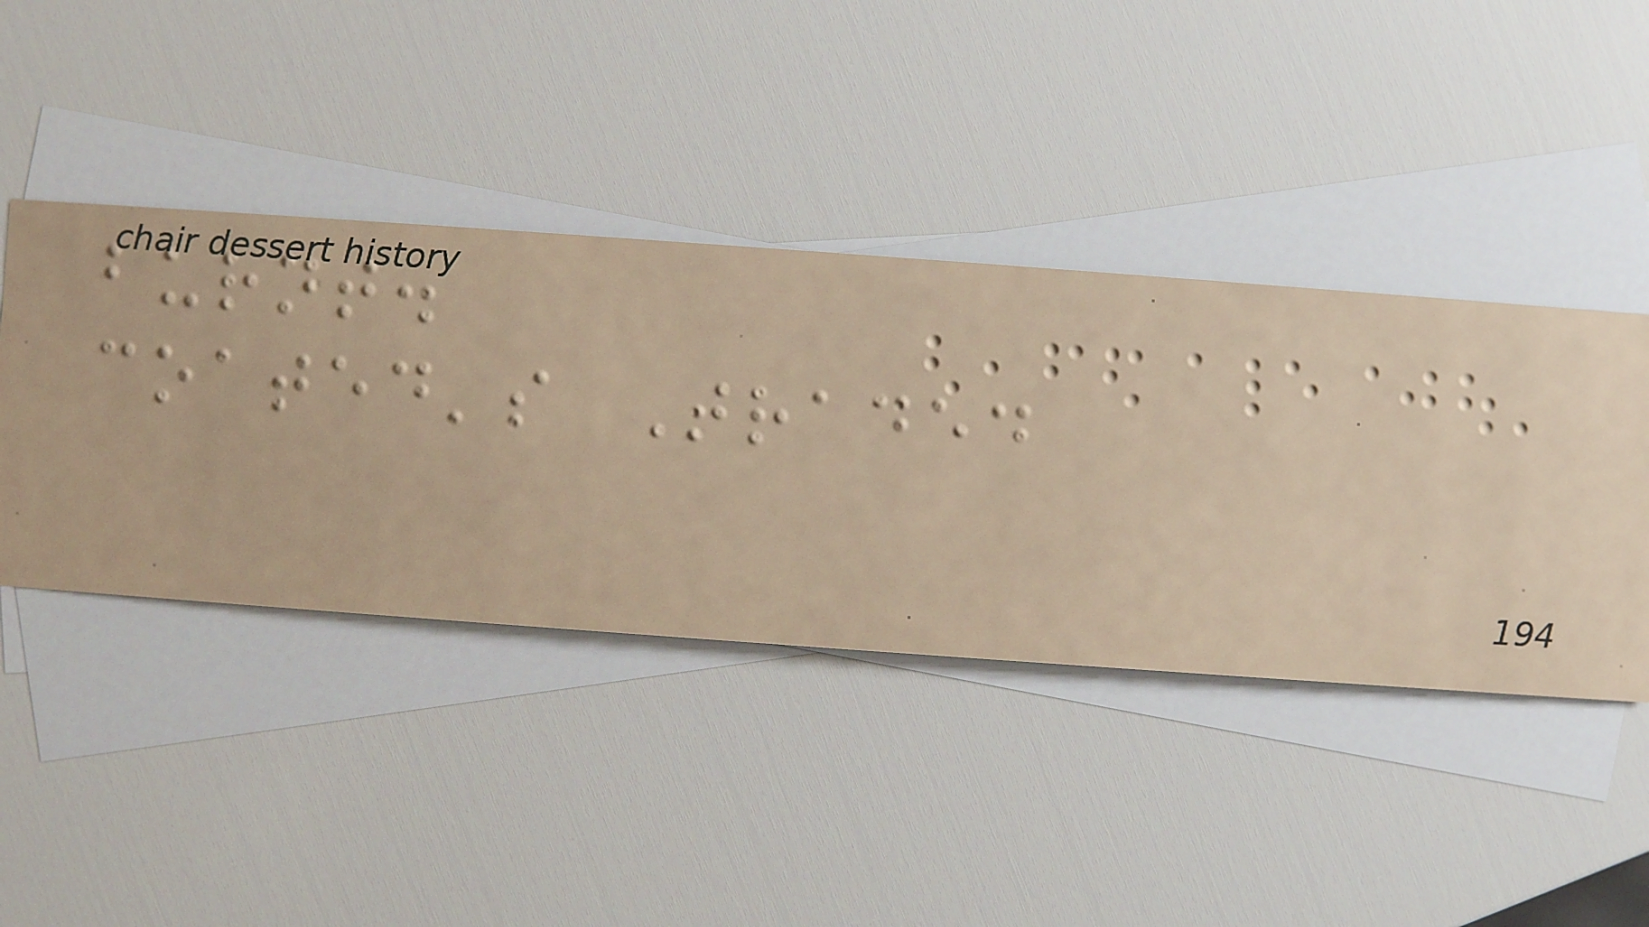burnt.
coated's Traded
